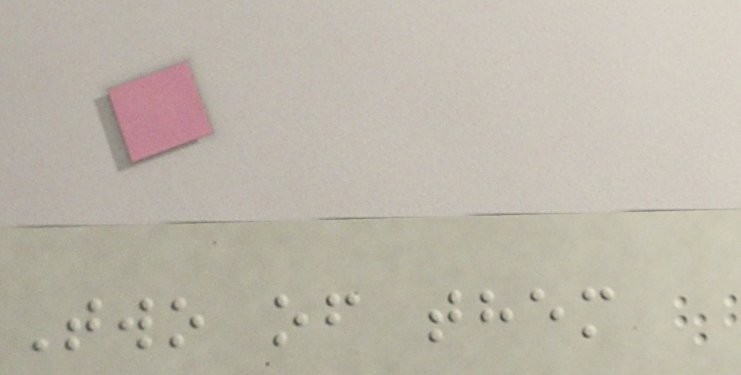Two of them
